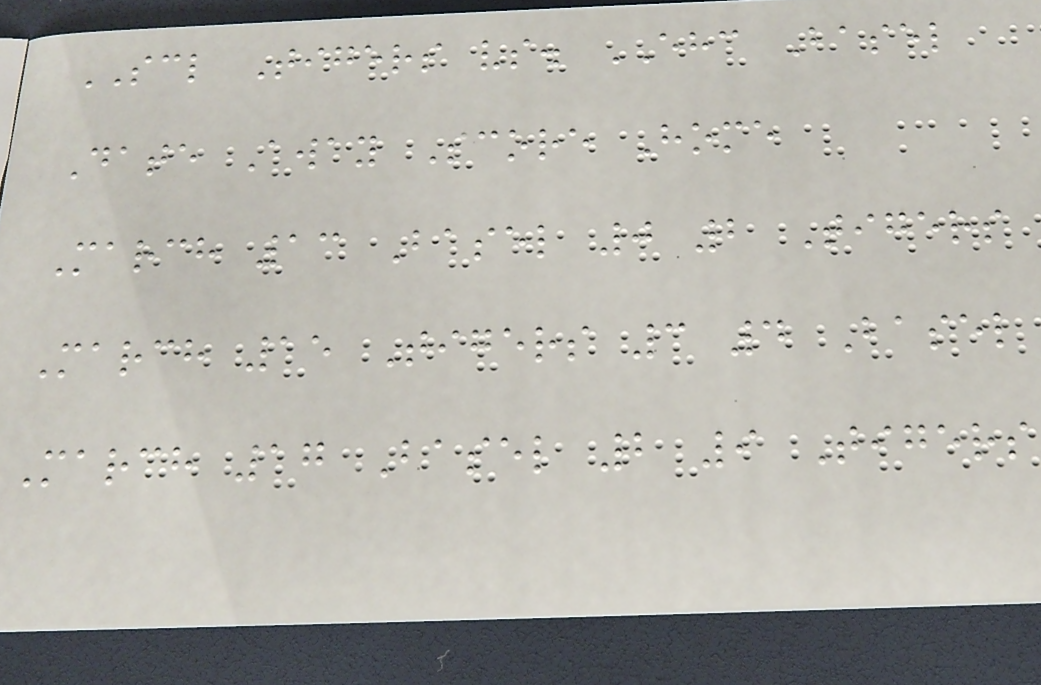SCL Tigers vs. EHC Basel
Date Away Score Home
March 13 Basel 0 2 Tigers
March 15 Tigers 3 4 Basel
March 17 Basel 2 9 Tigers
